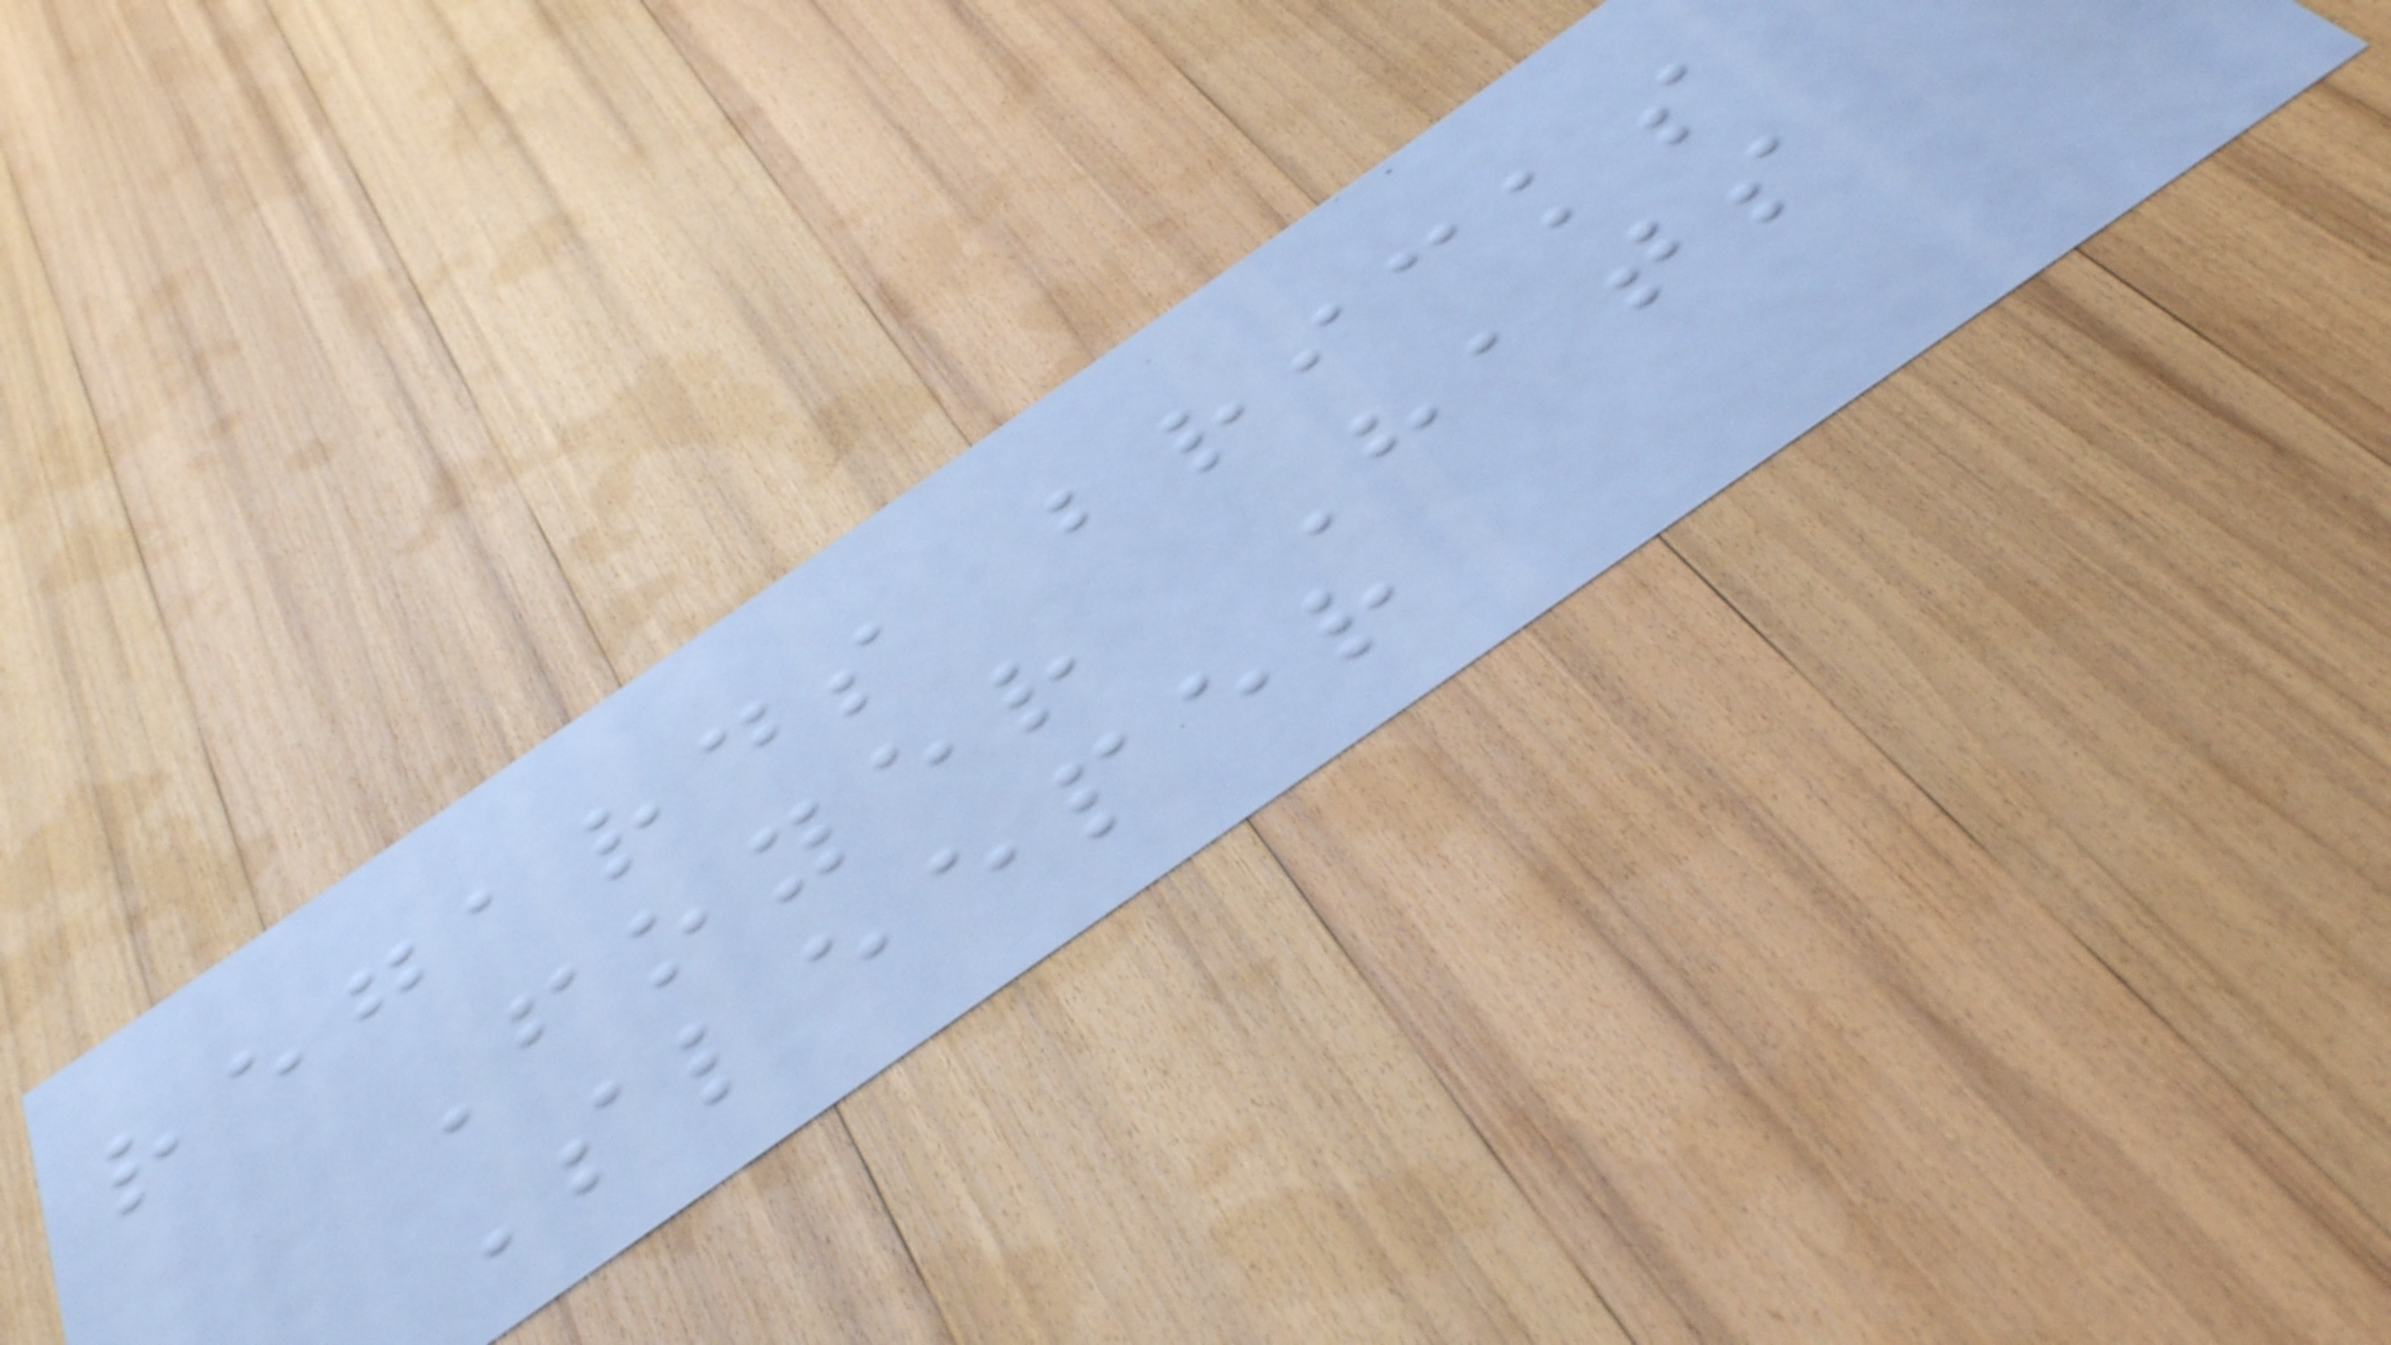regards bricks
Foyer Hats
Sleeper
